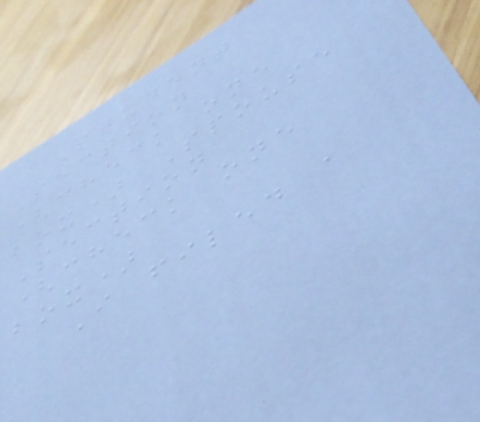Student
Section
(check one
box) Spouse
Section
(check one
box)
I filed a
